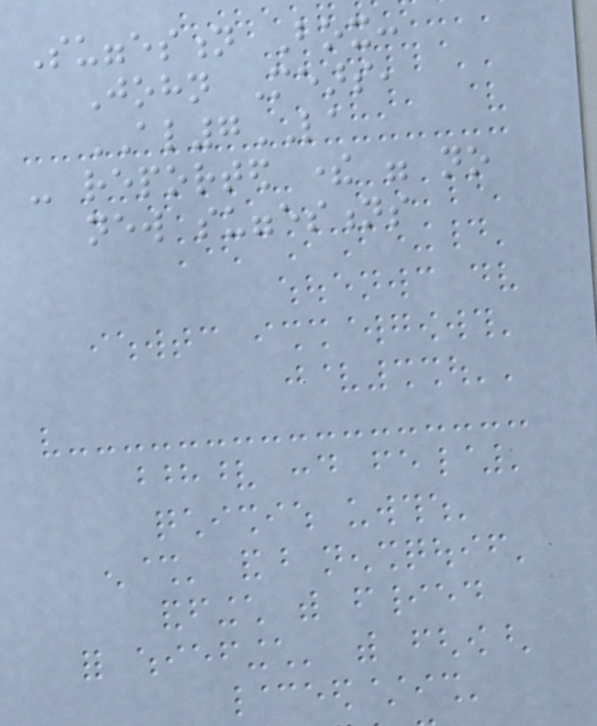Suggestion Box:
John Mears,
AL7LA
- reported there were no
new suggestions
